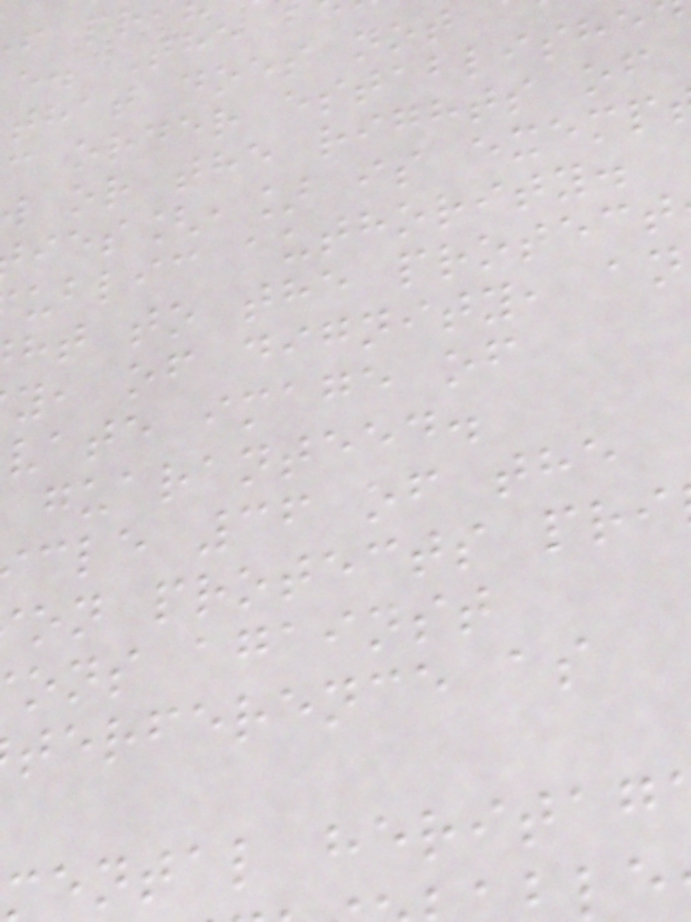e. The b
that does not
c order establishe
or the rights of
ies[,] is exemp
ublic authority.
ht to the protect
y, of dignity, an
vate image of
guaranteed.
cle 36 of the
on protects pri
ons against
terference as
ental heritag
